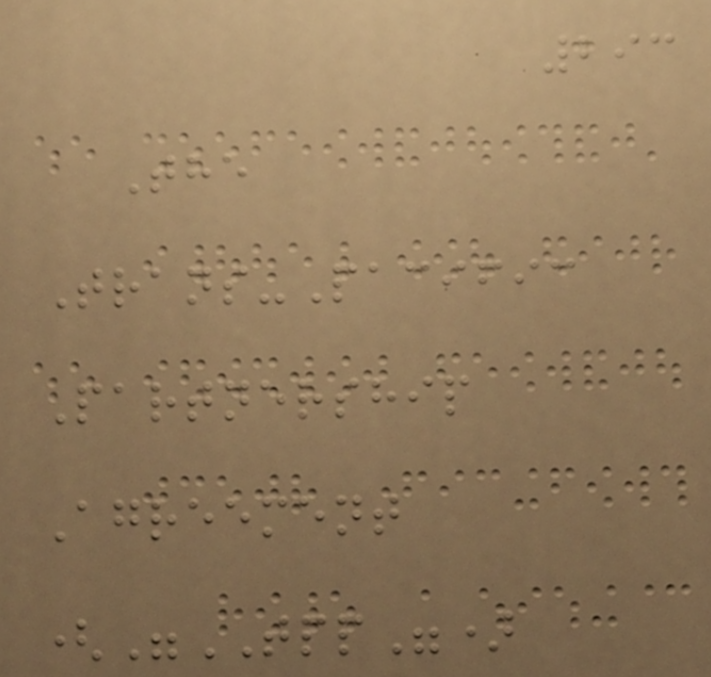293
The
Trans-Pacific
Partnership
Agreement
("TPP")
